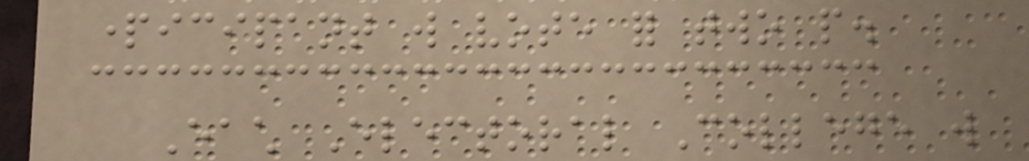participant will vote for two people.
Each Electoral College will
